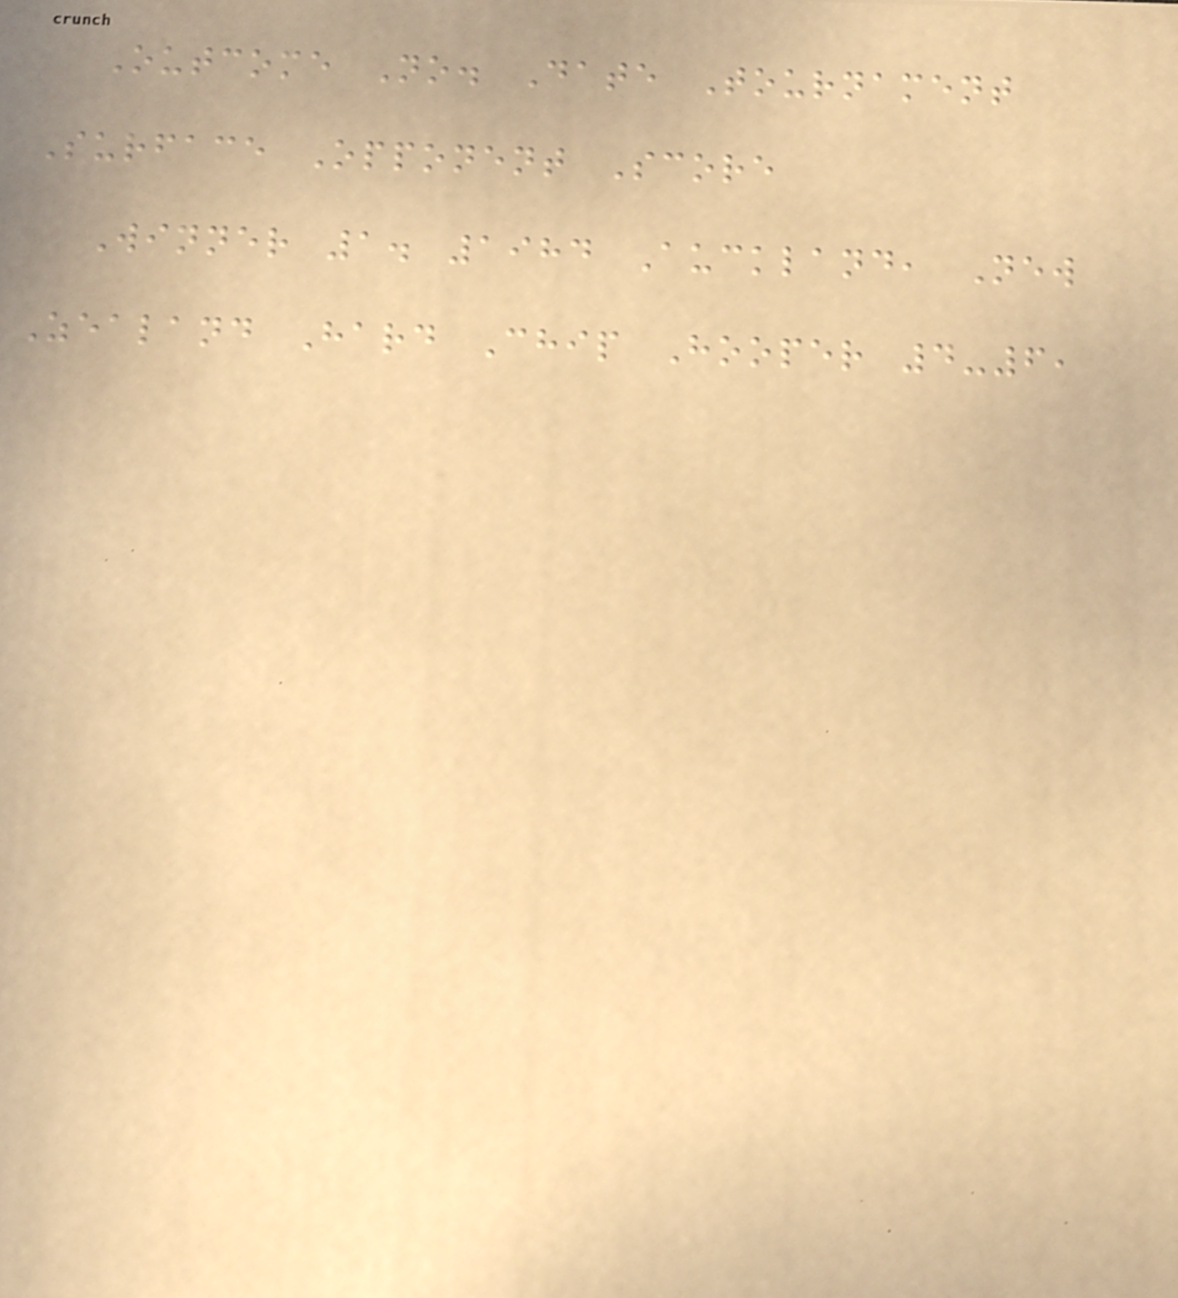Outcome No. Date Tournament
Surface Opponent Score
Winner 1. 1984 Auckland, New
Zealand Hard Chip Hooper 4-6,
